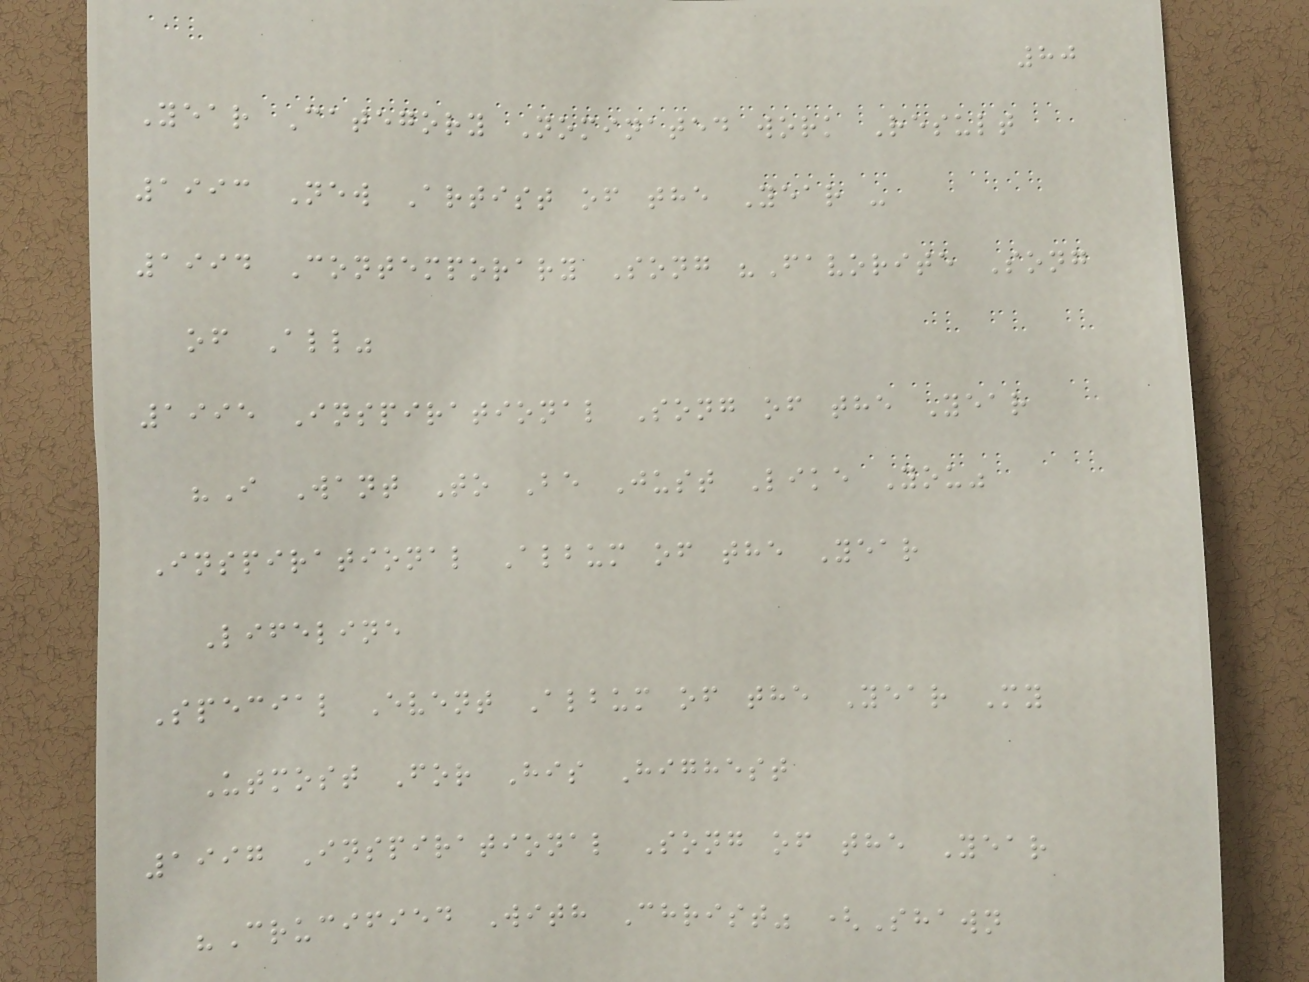80
Year Category Nominated work Result
1993 New Artist of the Year -
1994 Contemporary Song "Favorite Song
of All"
1995 Inspirational Song of the Year
"I Want To Be Just Like You"
Inspirational Album of the Year
Lifeline
Special Event Album of the Year My
Utmost For His Highest
1997 Inspirational Song of the Year
"Crucified With Christ" (Shawn
